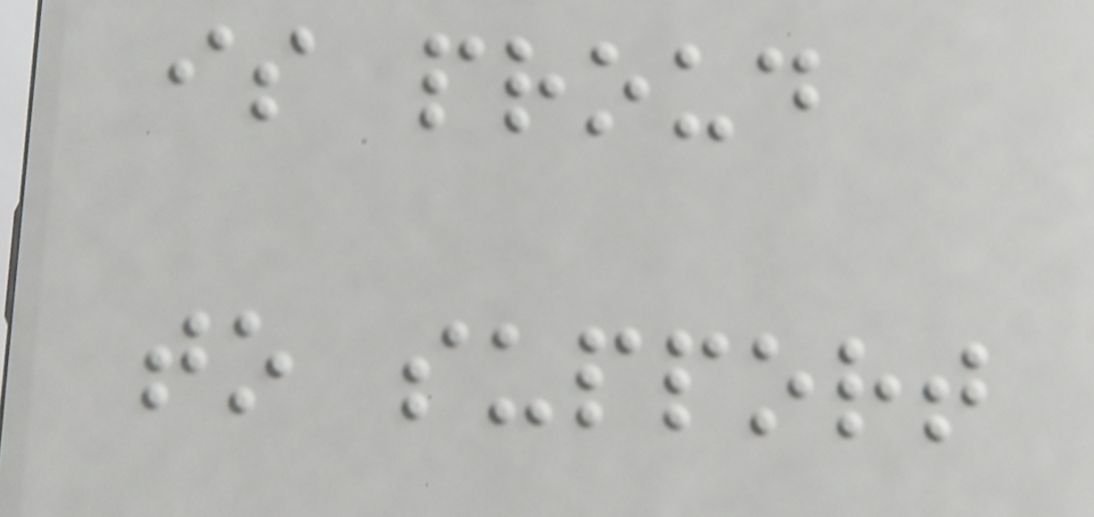is proud
to support
